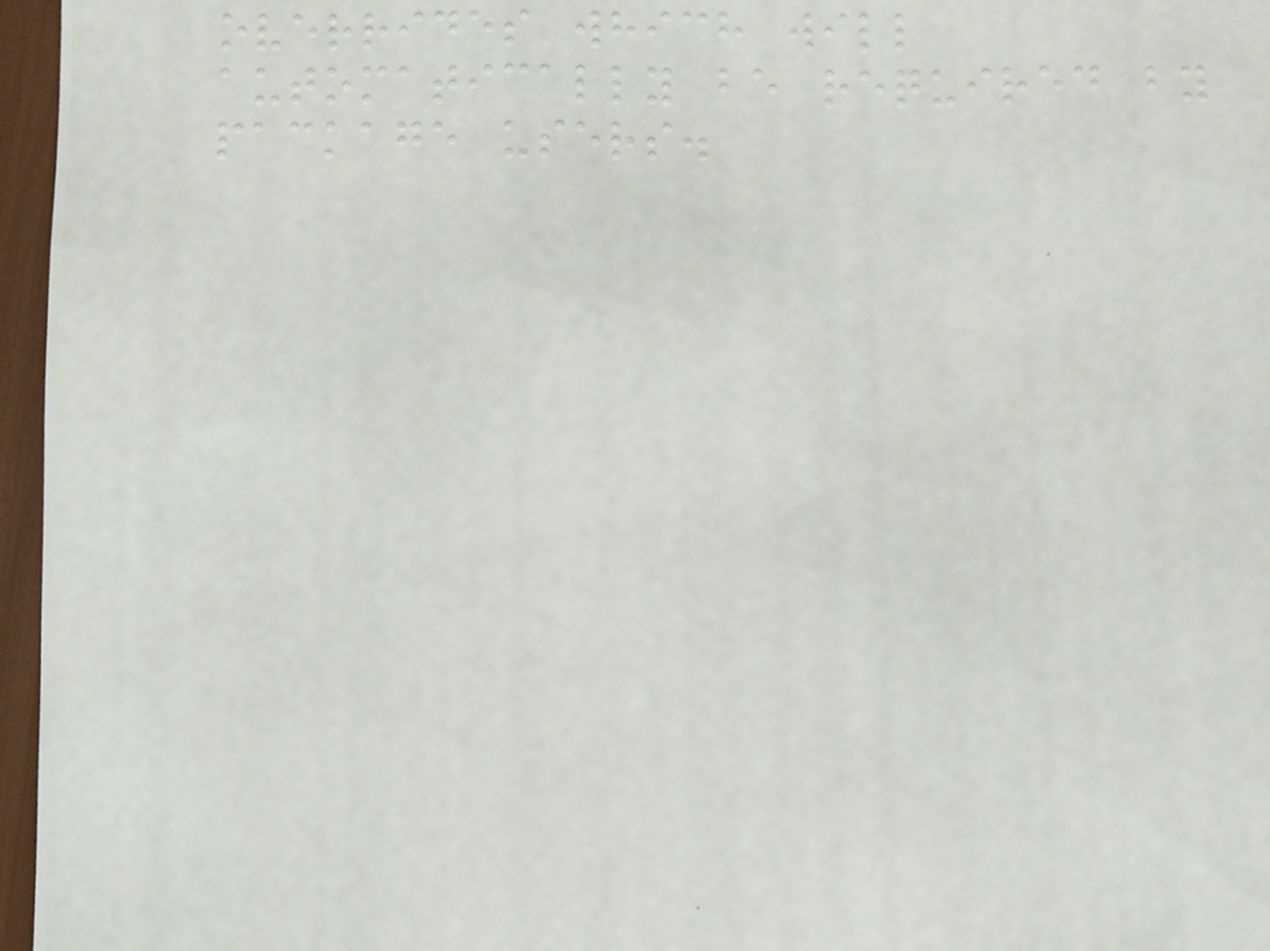overrides which will
automatically be required by
package users.
